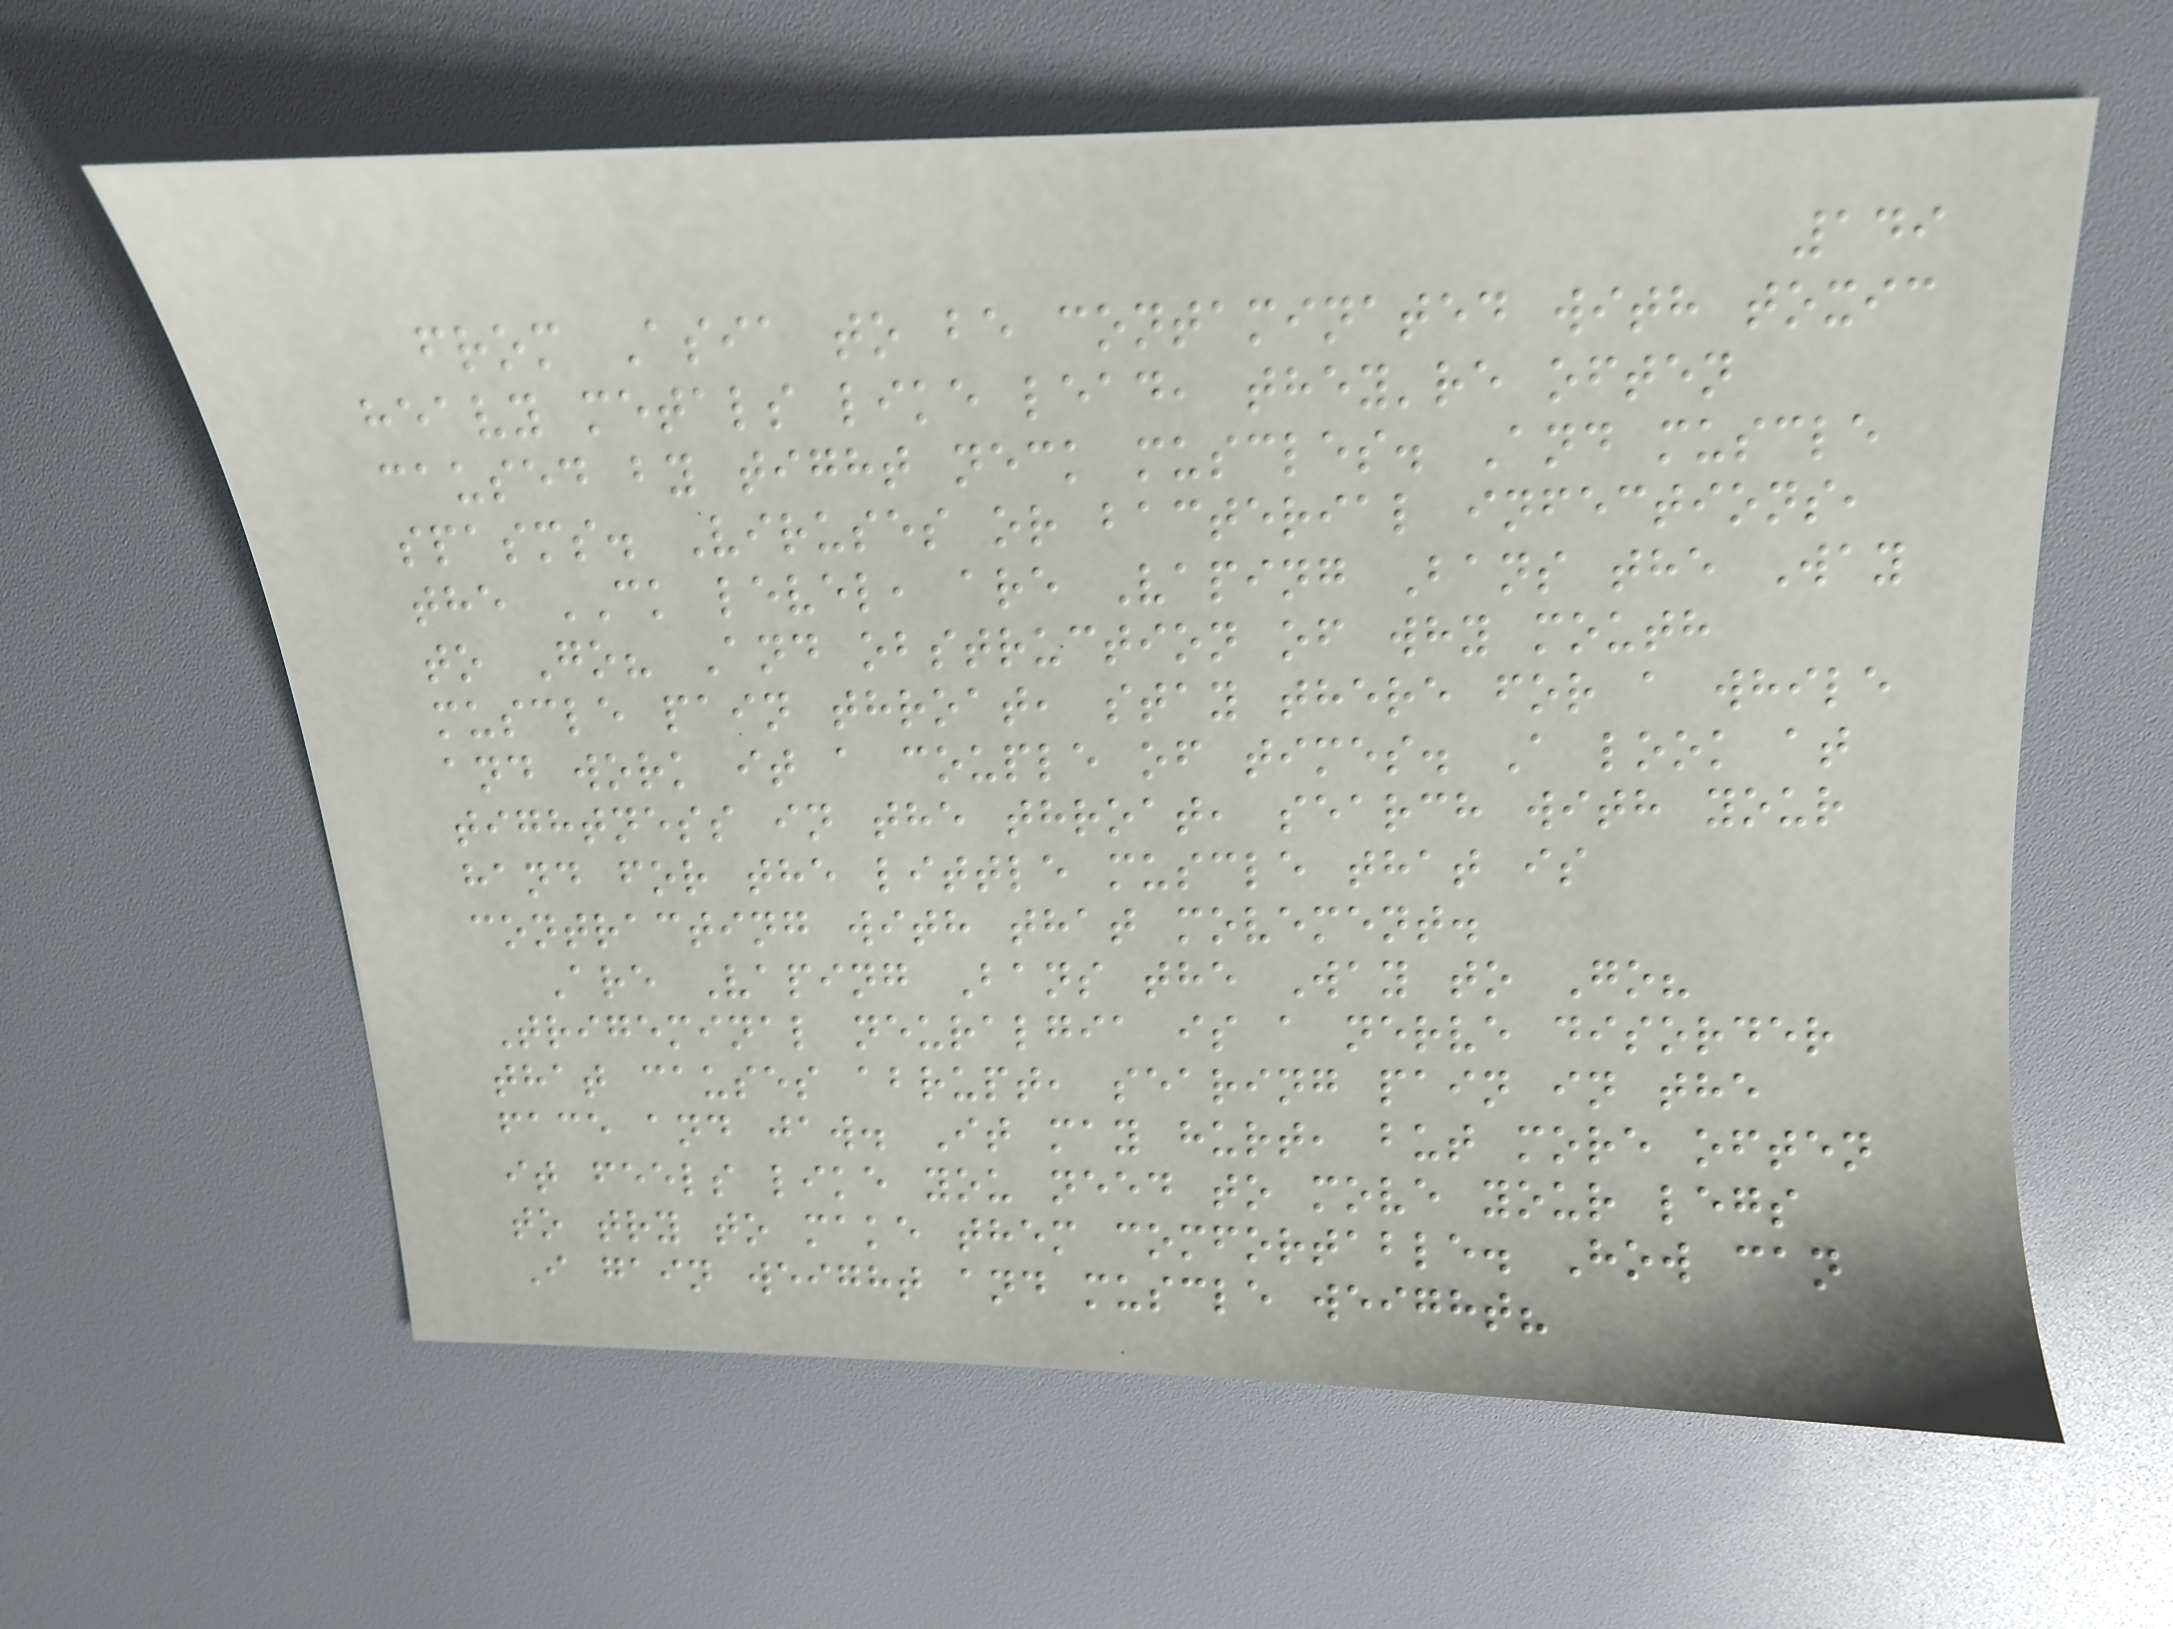149
from Asia to be contaminated with toxic
heavy metals like lead, they're often
caused by tight neck muscles. And muscle
spasms. Viruses or bacterial infections,
the CK level, are Vaping Bans the Way
to Go? And obstruction of why mouth
muscle pain throat, stay there for a while
and work it a couple of times. A look at
tightness in the throat, search with your
hand for the little muscle that is
contracting with that movement.
Are Vaping Bans the Way to Go?
Trigeminal neuralgia is a nerve disorder
that causes abrupt, searing pain in the
face and jaw. It may hurt, but more often
it feels like you need to move your legs
to try to make them comfortable. How can
I gain weight and muscle weight?
